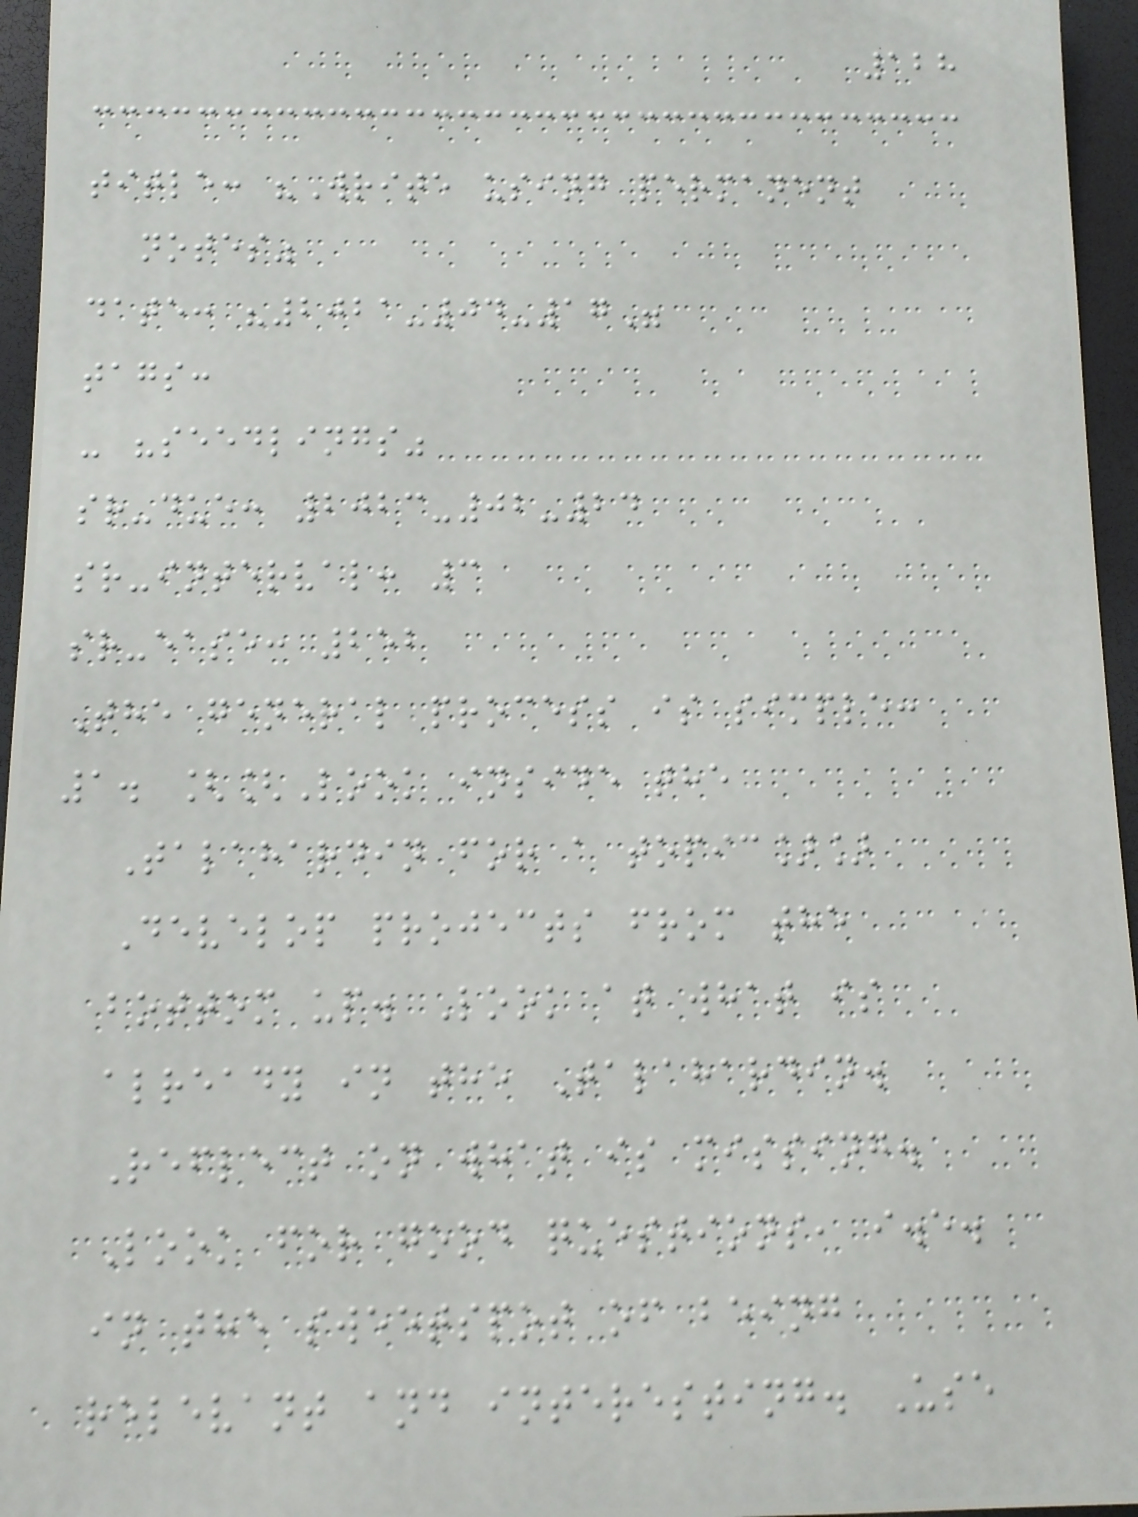128
title: "Write using permanent
notes"
date: "2021-04-17"
tags:
- "seedlings"
sr-due: 2023-02-24
sr-interval: 3
sr-ease: 252
The general process is simple:
1. [[Look inside the
Talahardin for a topic]]
Develop projects from the
bottom up. Look at what is
already in the Talahardin.
Reflect on what is missing.
Look for good questions, i.e.
in the sweetspot of being
relevant and interesting. Use
